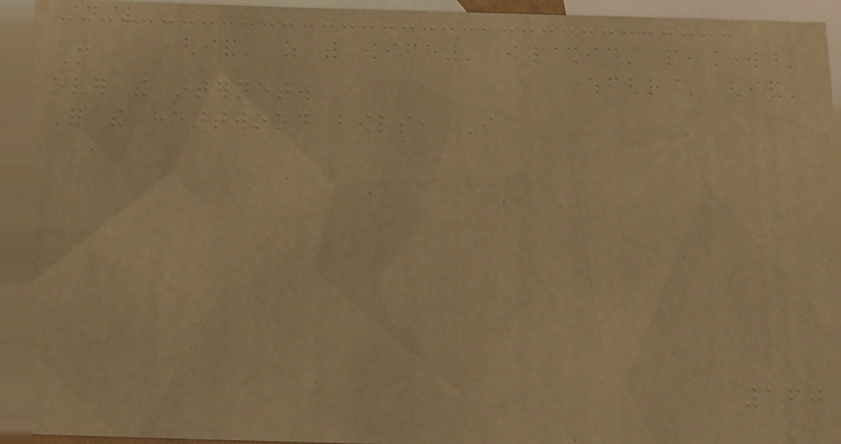Not
over the internet.
For the heartwood bowls, I
160
